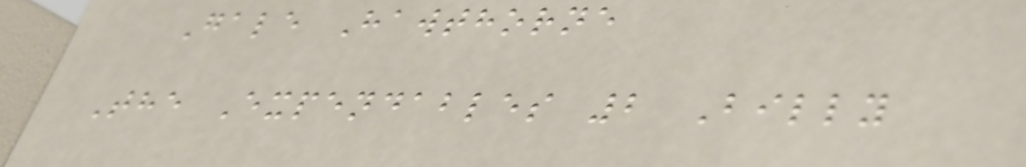Gale Hawthorne
The Expendables 2 Billy
